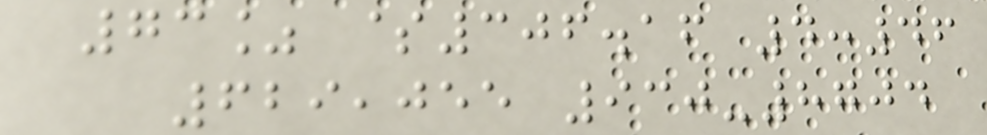73% $306.16 4:46
629,055 930-8704
